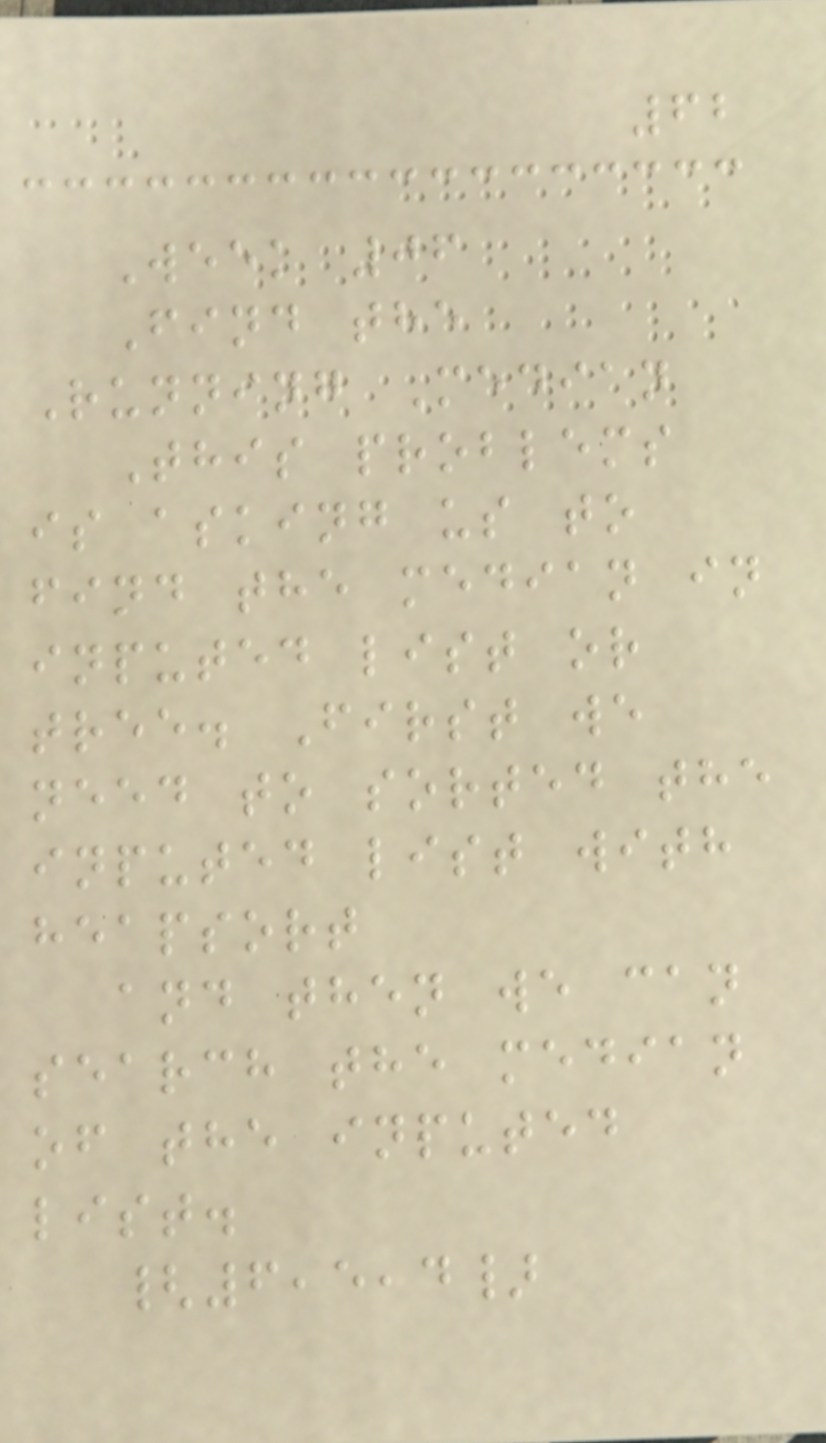62
Week 06
Find the
Running Median
This problems
is asking us to
find the median in
inputed list or
tree. First we
need to sorted the
inputed list with
heapsort
and then we can
search the median
of the inputed
list.
{6,5,4}
